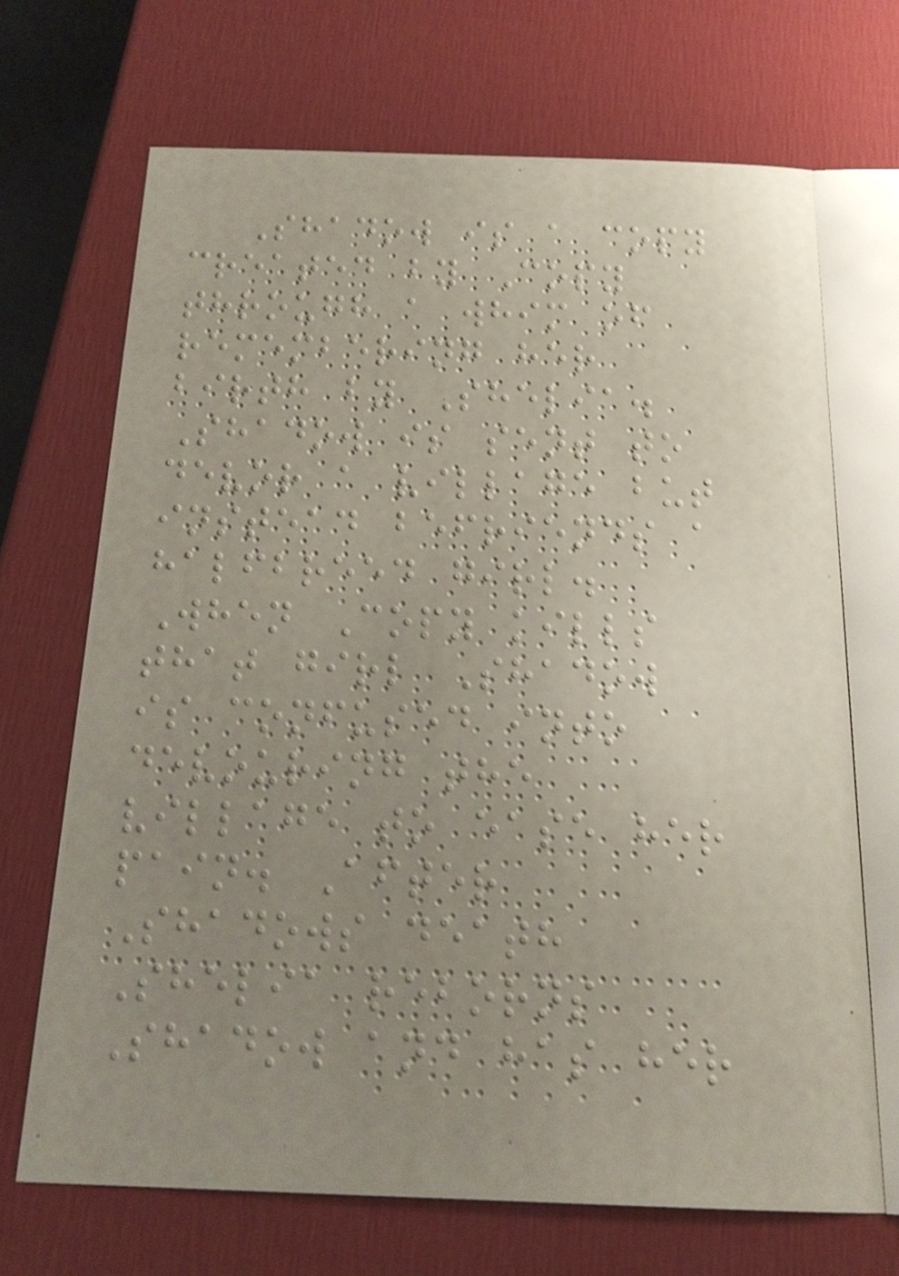Shadow is a copy
created by Copy
through a whim of
remembering her
birth by Shelia.
Shadow is sent to
devor a village but
instead befriends a
halfbreed girl.
When Copy kills
that girl Shadow
is confused into
devouring the
village to ease her
pain. After
Shadows death
Shelia reborns
Shadow and has her
